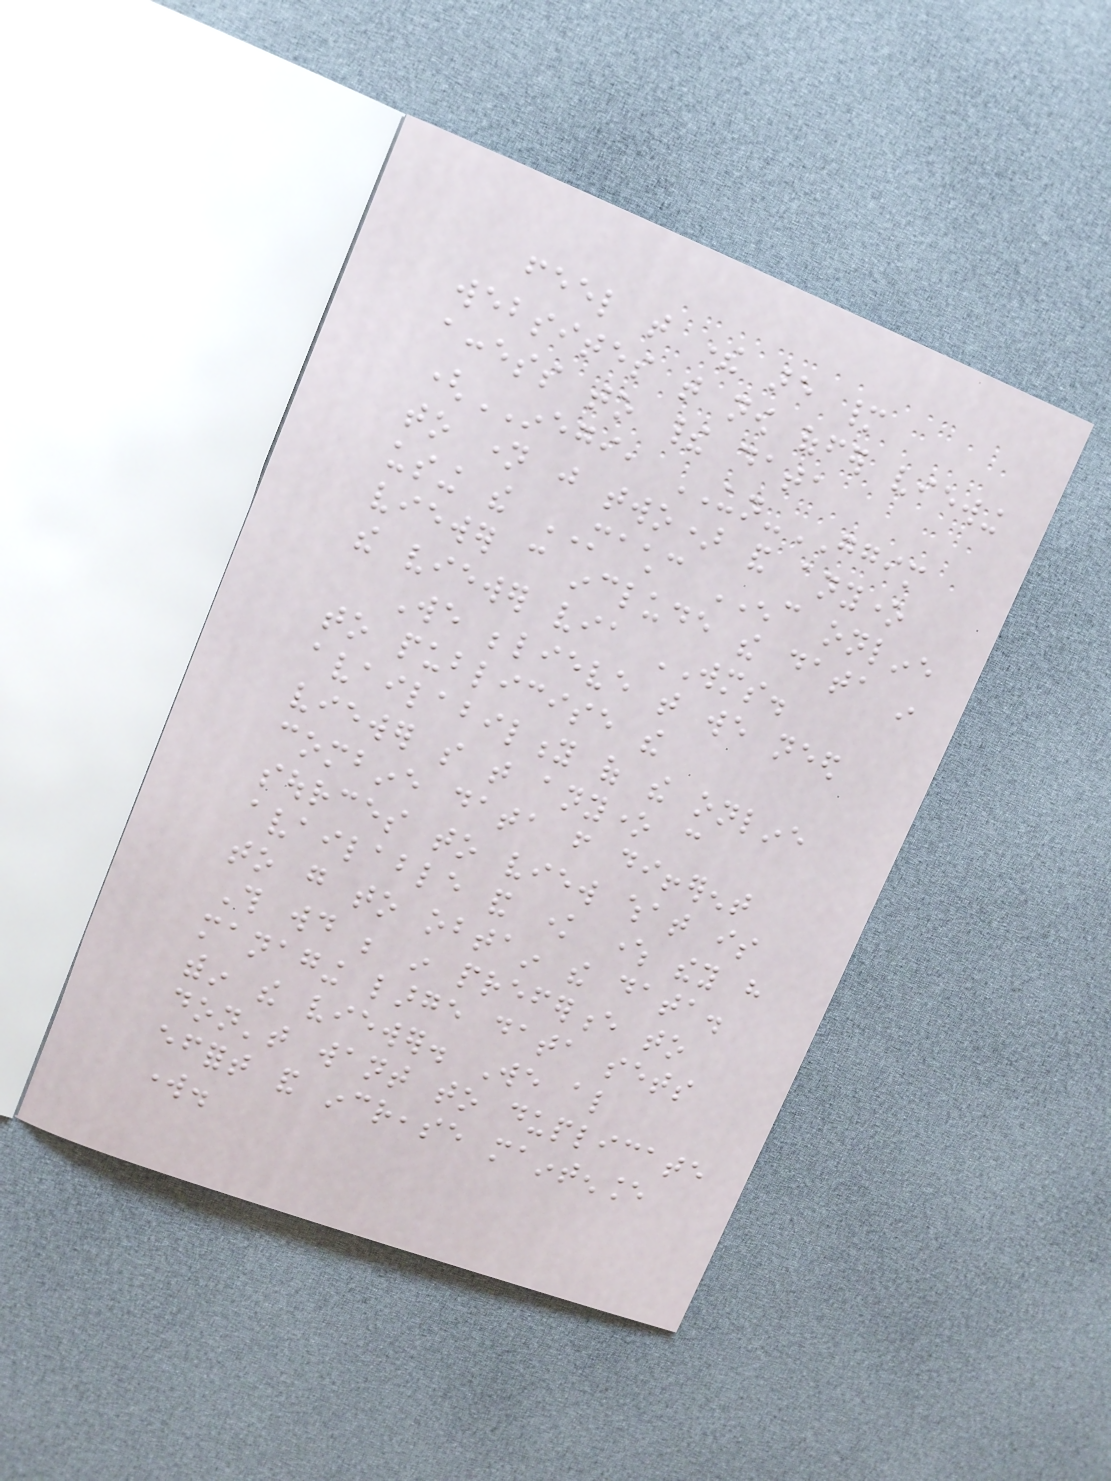feel that there are many
websites that now offer viewing
access to their data
(INEGI, UN-GGIM
to name just two) and anyone
using the MACHC ENC online
viewer can include the data in
the viewer via WMS.
We believe that we need
to publicise the
availability of the online
viewer so that anyone can
combine data from different
sources to view what is
available and know where they have
to go to obtain the data.
This would be in preference to
managing large data sets
within the viewer. We also
don't want to duplicate
effort and increase maintenance
work.
